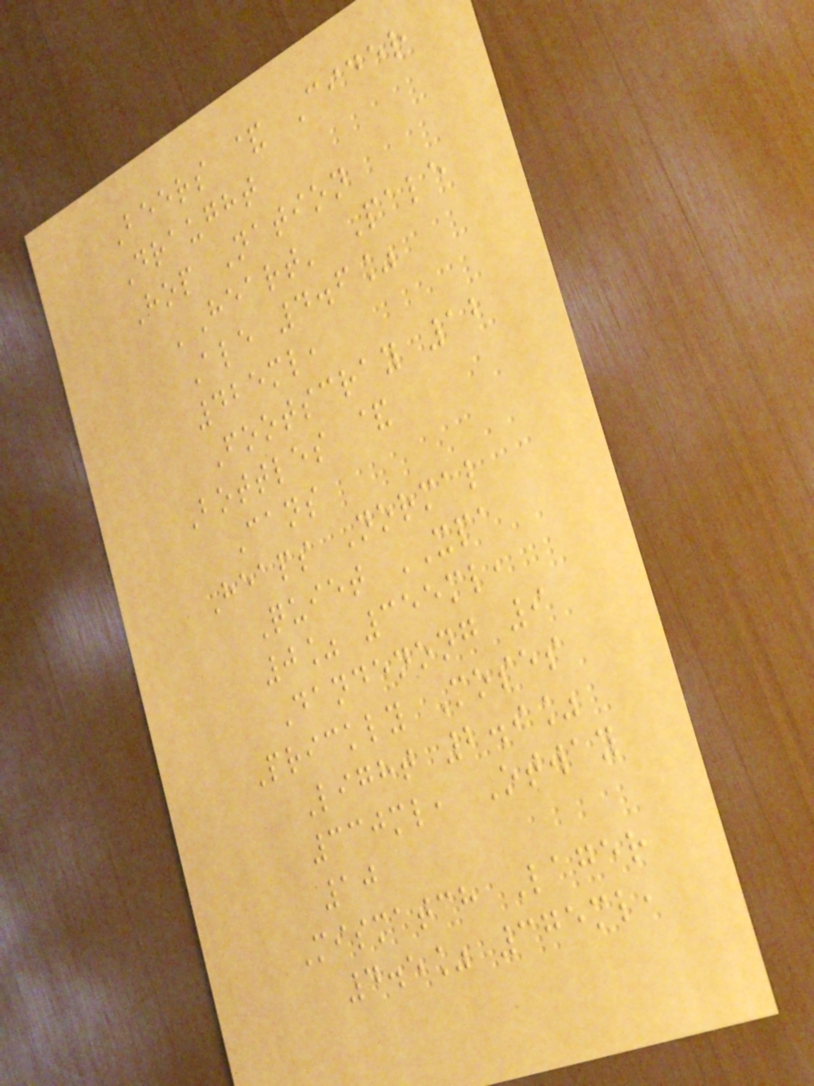Beers & Cider
Draught
Hop Nation
'Heart' Pale
Ale 4.6%
425ml,
Footscray 12
Bottles &
Cans
Heaps Normal
Quiet XPA
0% 355ml,
Dandenong 9
Prickly Moses
Light 2.9%
330ml, Otway
10
Mismatch Lager
4.5% 375ml,
